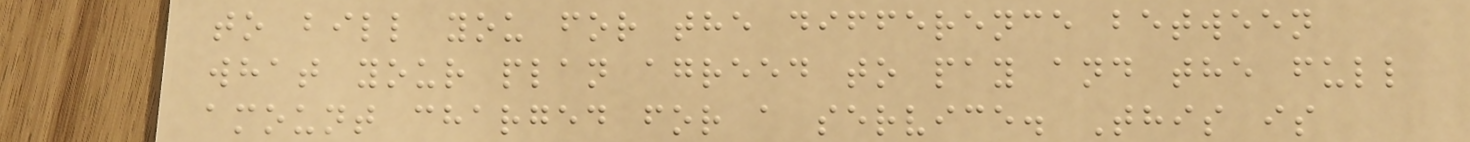to bill you for the difference between
what your plan agreed to pay and the full
amount charged for a service. This is
